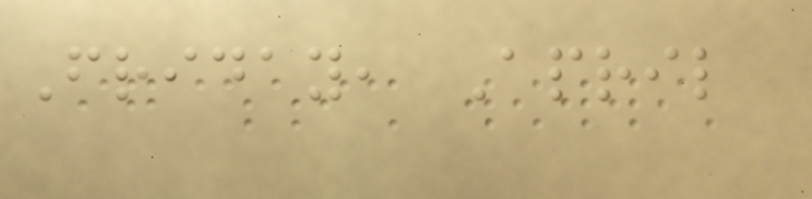Friday, April
